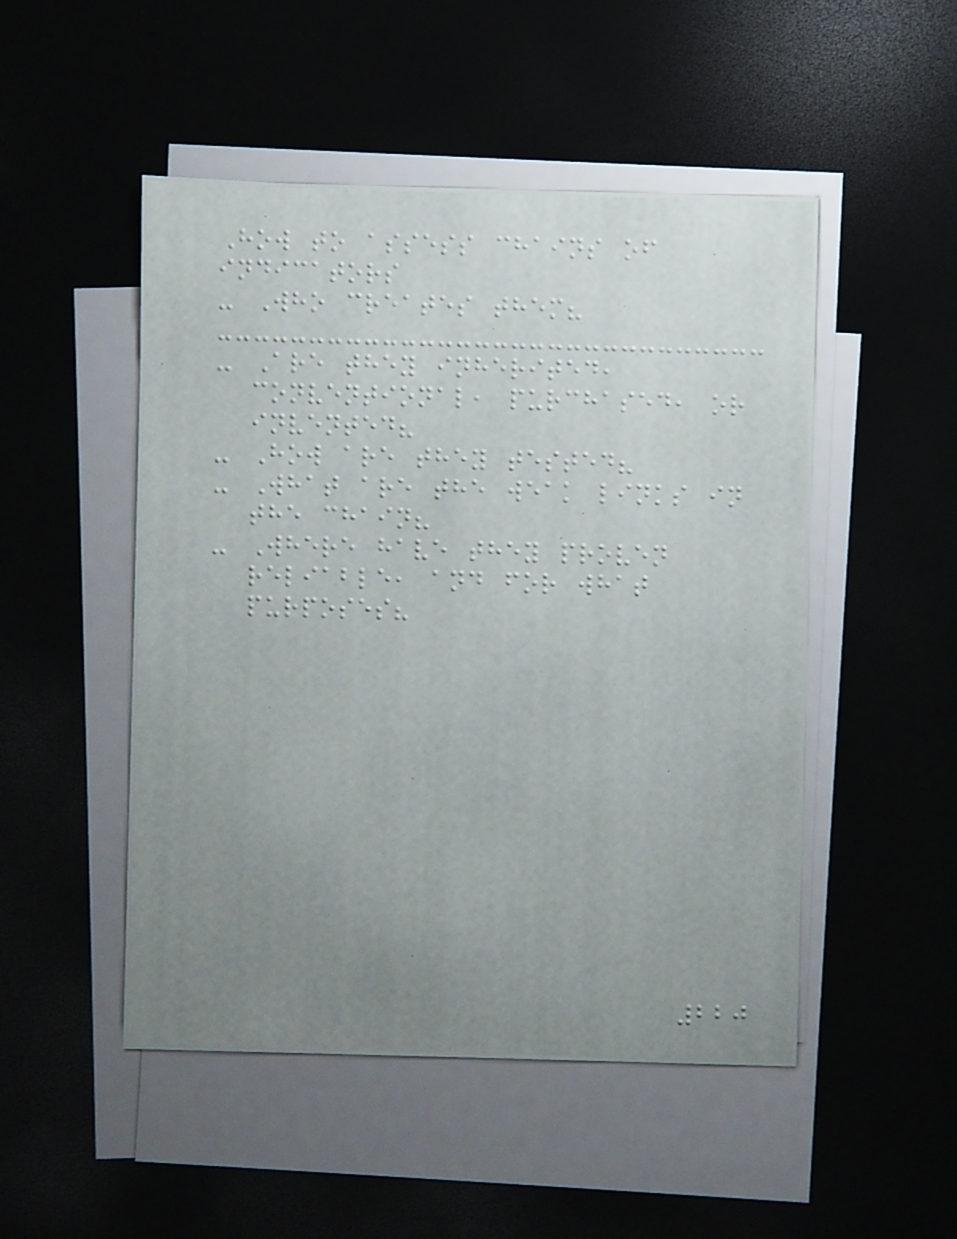How to assess chains of
indicators
- Who creates them?
- Are they inherited,
conventional, purchased, or
invented?
- How are they tested?
- What are the weak links in
the chain?
- Where have they proven
reliable, and for what
purposes?
220
